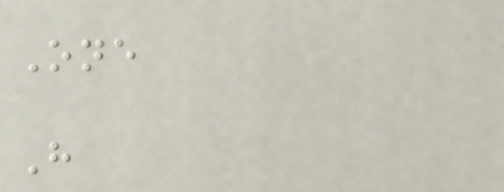One
H
